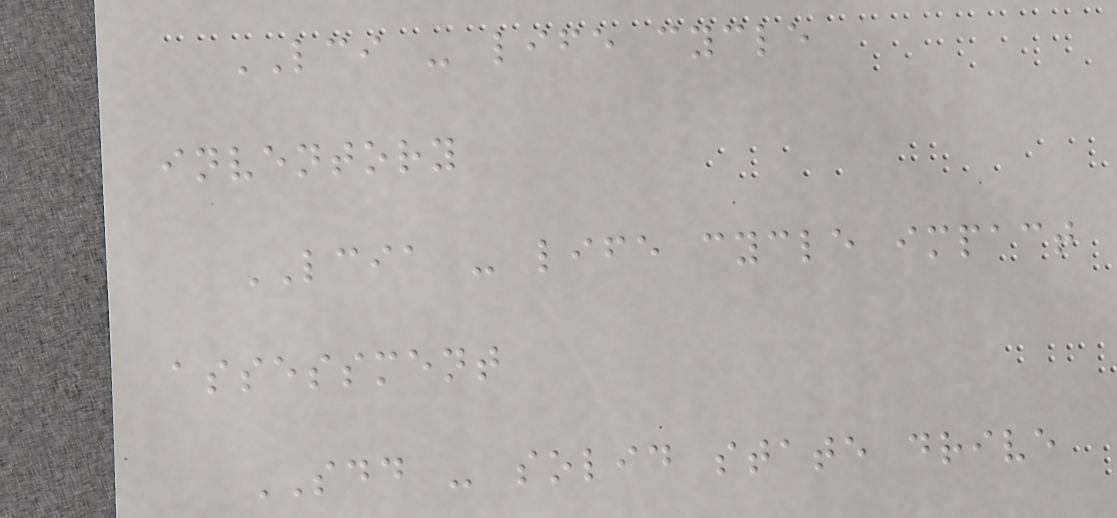LCI - life cycle
inventory
LCIA - life cycle impact
assessment
SDD - solid state drive
